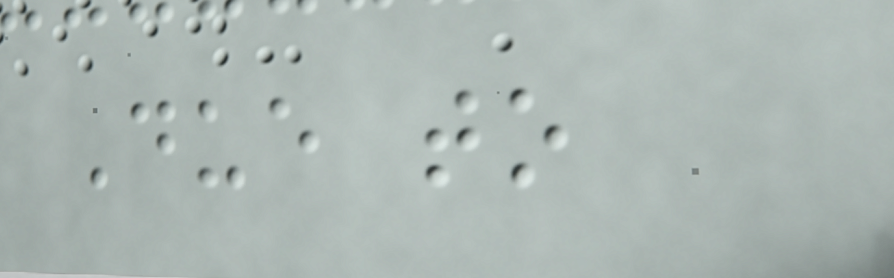Due to
